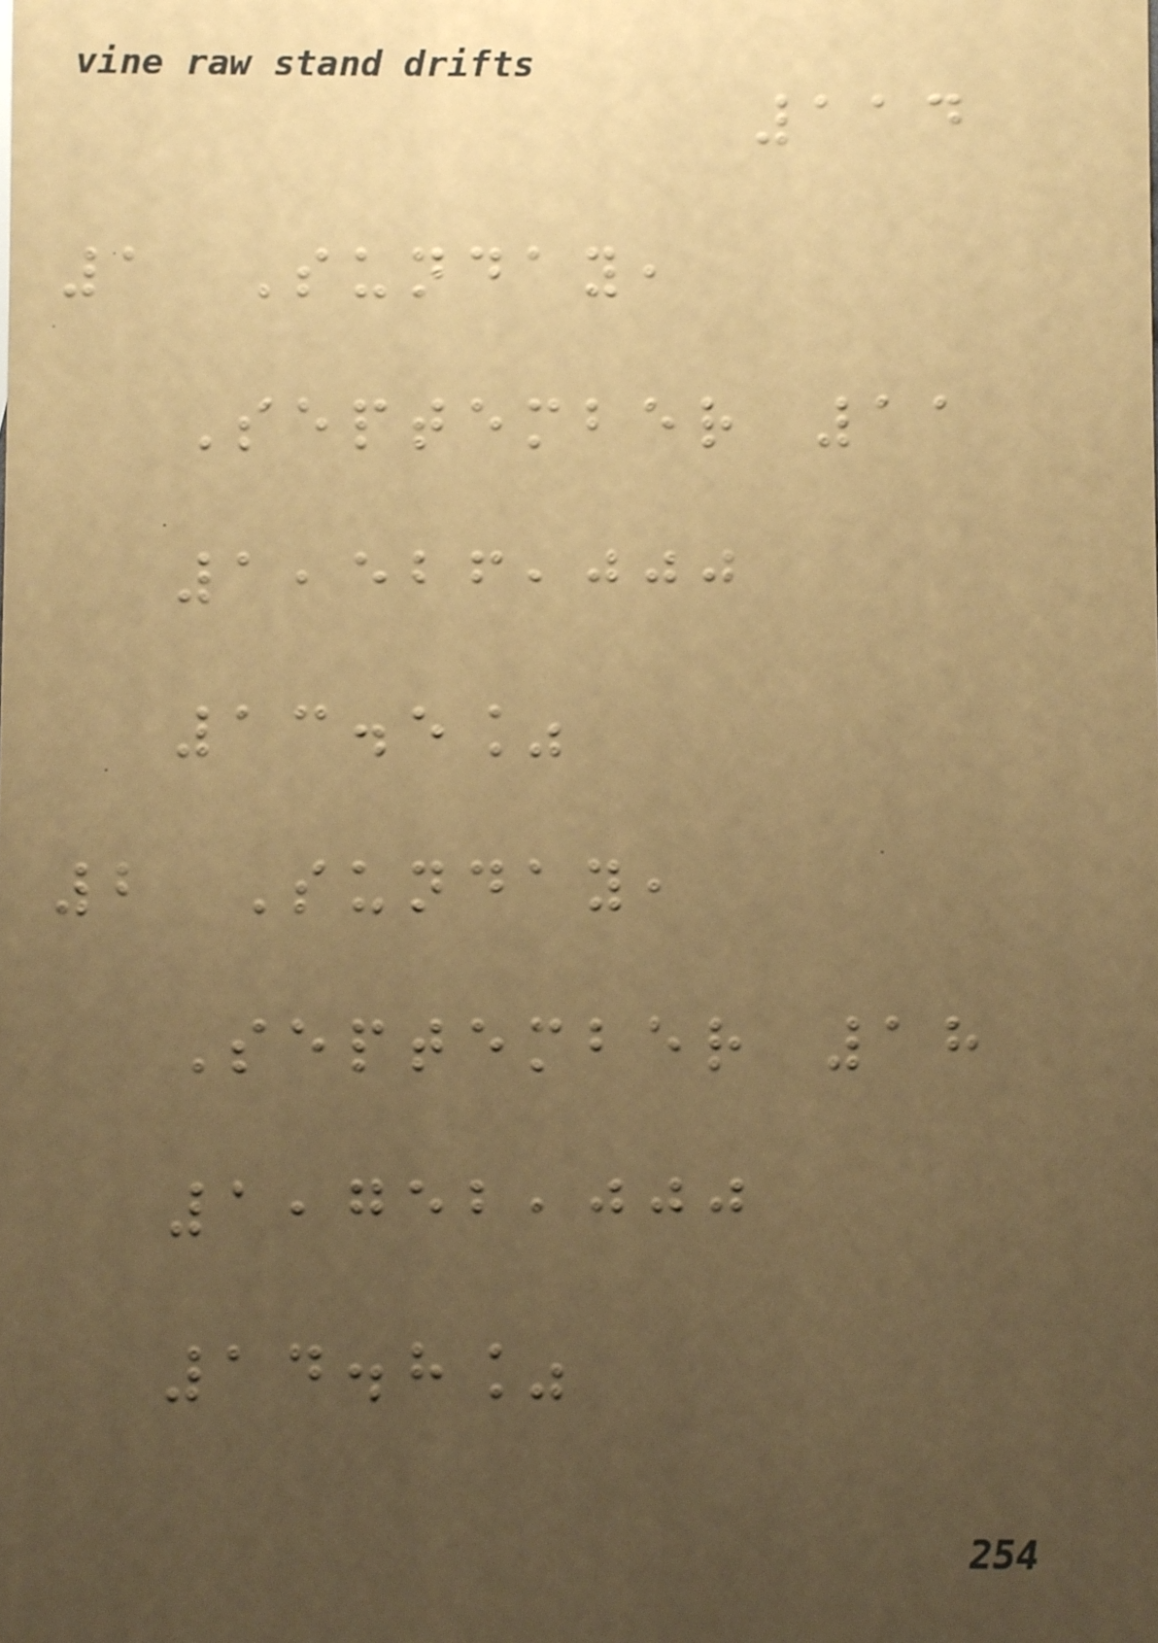114
1 Sunday,
September 11
1,526,000
13.5%
2 Sunday,
September 18
1,752,000
14.8%
